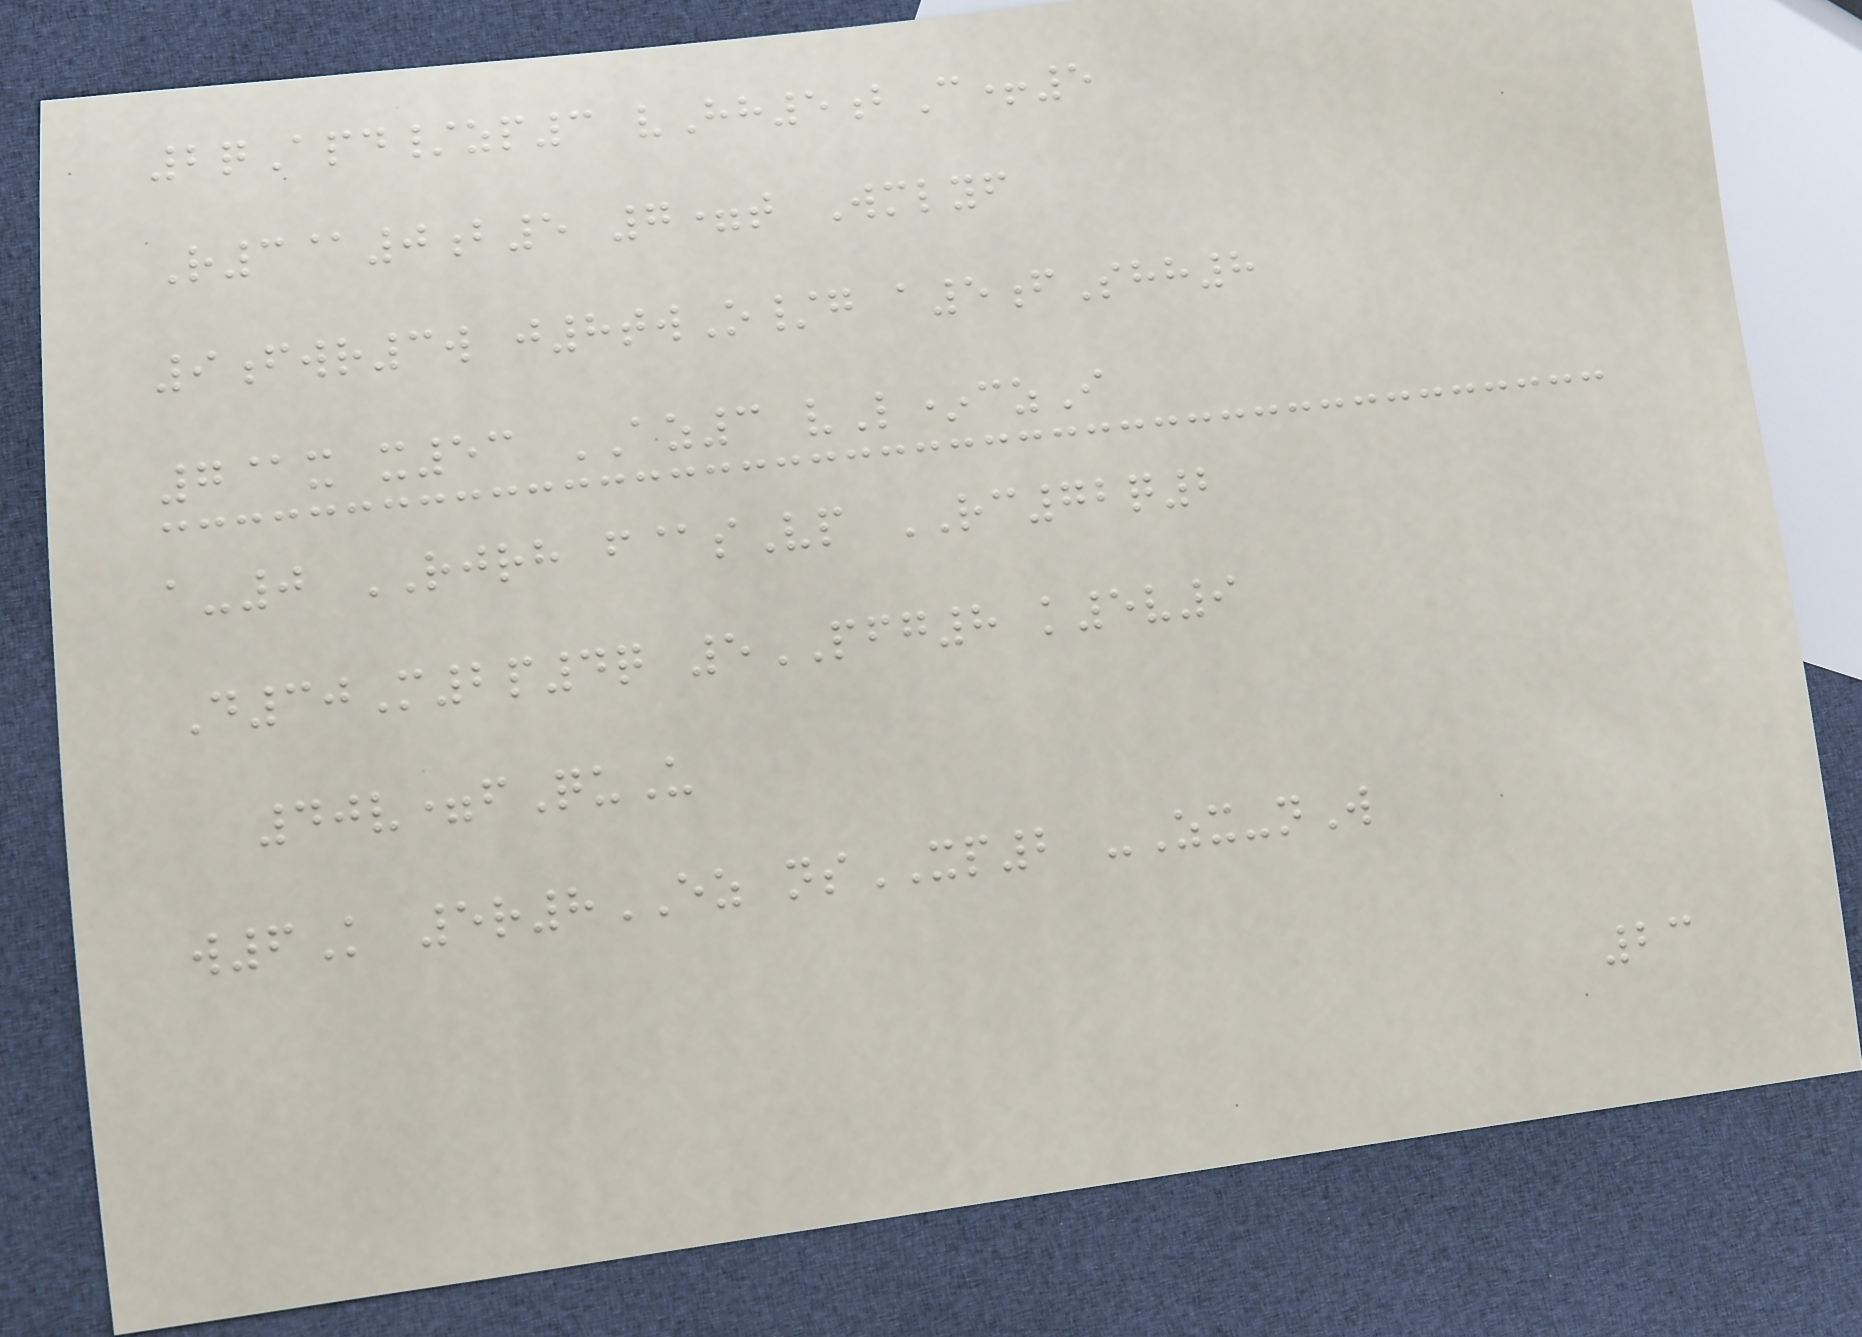2qApd/zp3 vHh5bC+5
R3@0b5 7=t Wmlyf
9fwr3w j8twO/g a5fShh8
7@x x53 AZ3 vL*czI
a-0 RJRH f@sVp RC72q2
D30M2p4q 5PFG8 k5v9
40v=fQuU
w6K 5r8EZ nsXP2 -Zx-nW
23
